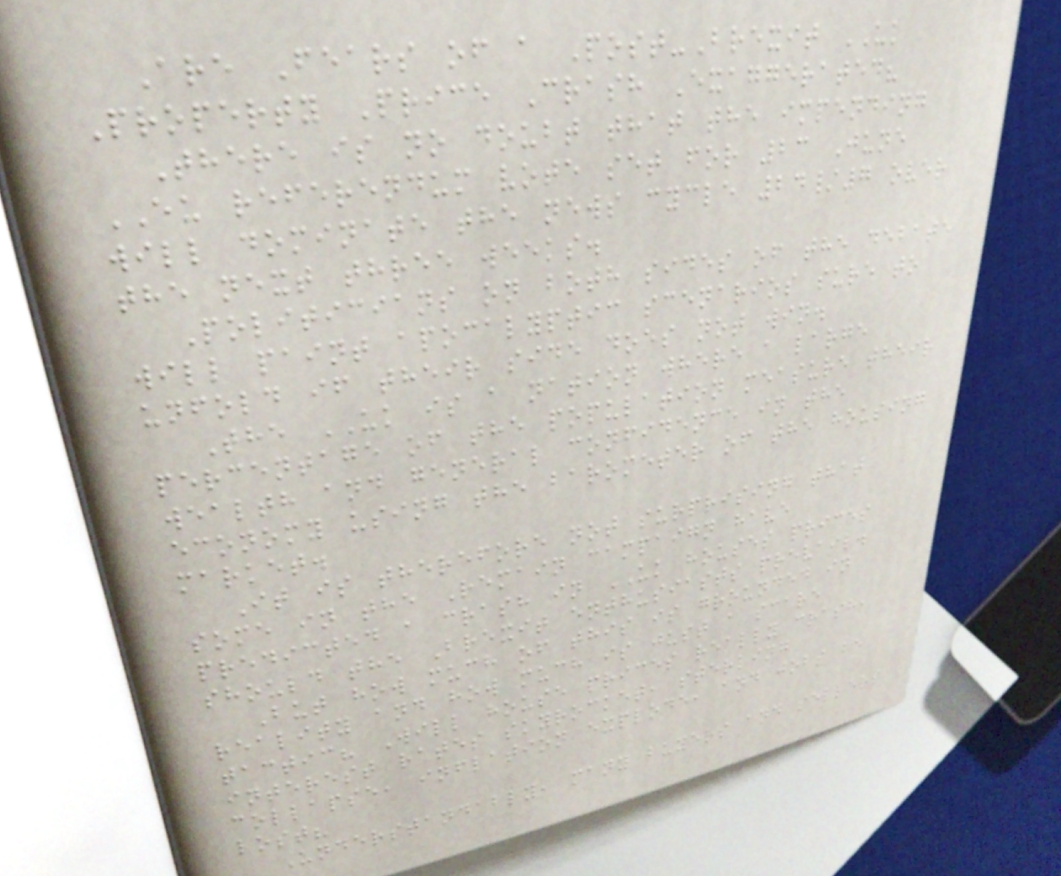Are Fears of a Post-Brexit UK
Property Price Crash Exaggerated?
There is no doubt that the impending
EU referendum vote set for 23 June
will dominate the news cycle 24/7 over
the next three weeks.
Politicians on both sides of the debate
will paint apocalyptic scenarios sure to
unfold if their side does not win.
The UK is a nation where a large
percentage of the population measure their
wealth and general confidence in the
economy using the barometer of the housing
market.
It is therefore not surprising that
some in the Remain campaign have
predicted a crash in UK houses prices
should the Brexit enthusiasts prevail.
But how much of this is grounded in
reality and how much is just a scare
tactic? Will house prices really crash,
interest rates skyrocket, sterling
collapse, inflation explode, and jobs be
lost?
Understandably, many buyers and sellers
